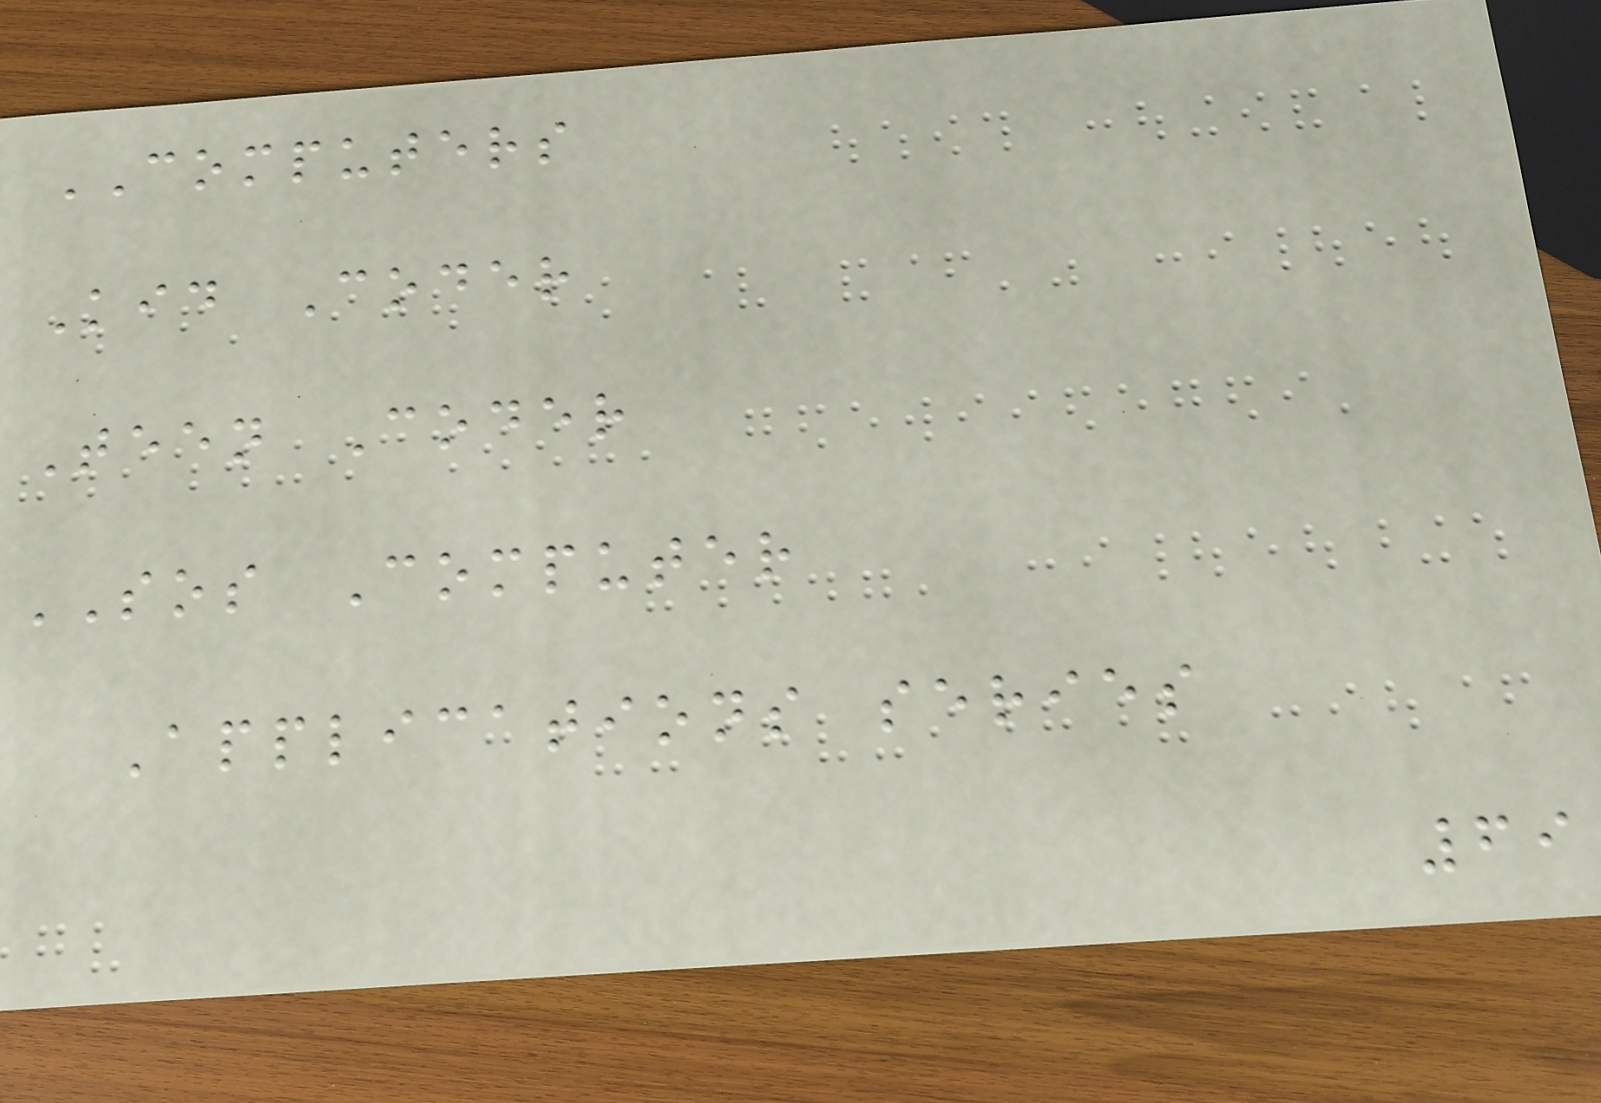COMPUTERS
Kid Coder
Teen Coder
SOS Computer
Applications series
69
